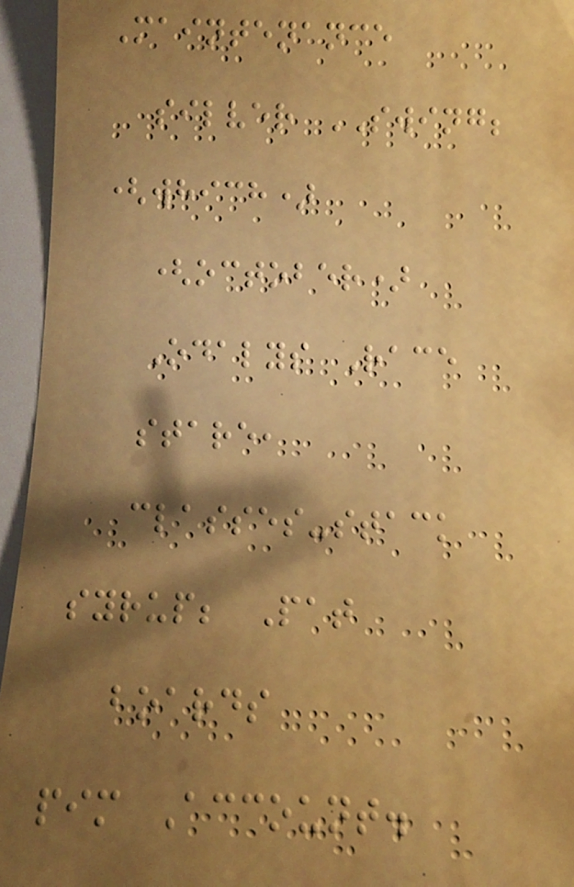Maintenance
silver SWING;
(which)
(october)
Odalys Race
stare,
classes-stack
syrup; Pat
boards
pim Account.
